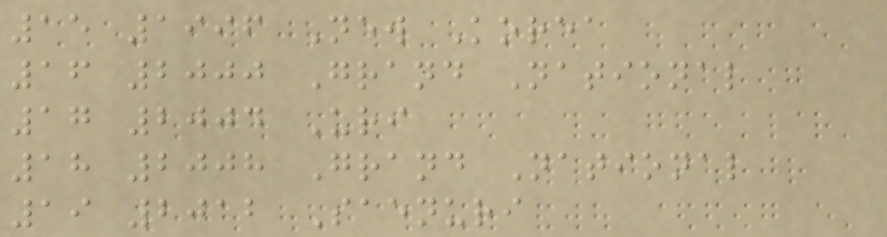15 1996 New Korea
16 2000 Grand National
17 2004 Uri
18 2008 Grand National
19 2012 Saenuri
